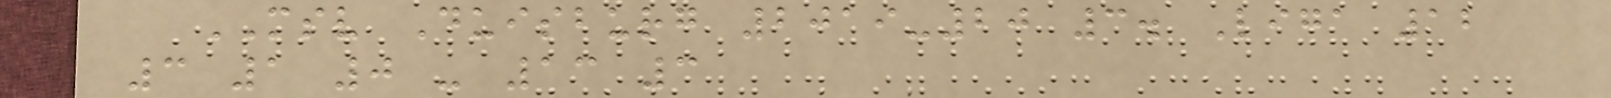MSV Duisburg 2019-20 3. Liga 12
3 1 0 - 13 3
